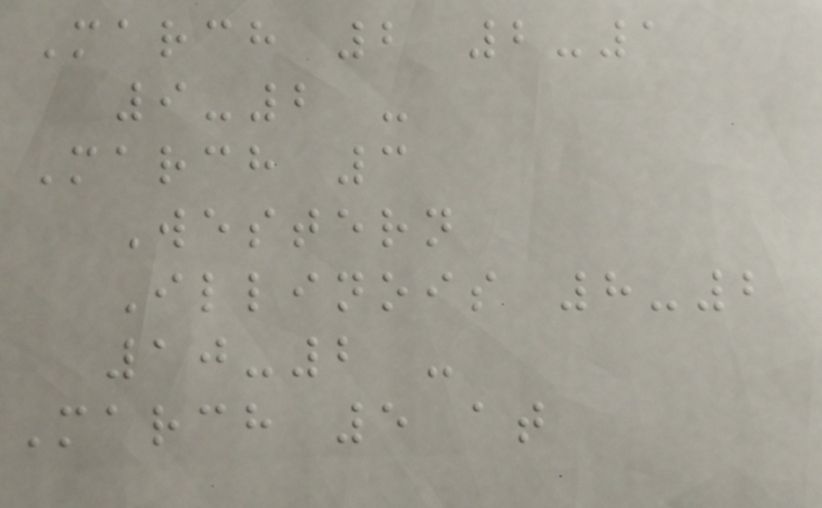March 2 2-1
9-2 -
March 3
Western
Illinois 8-2
10-2 -
March 5 at
